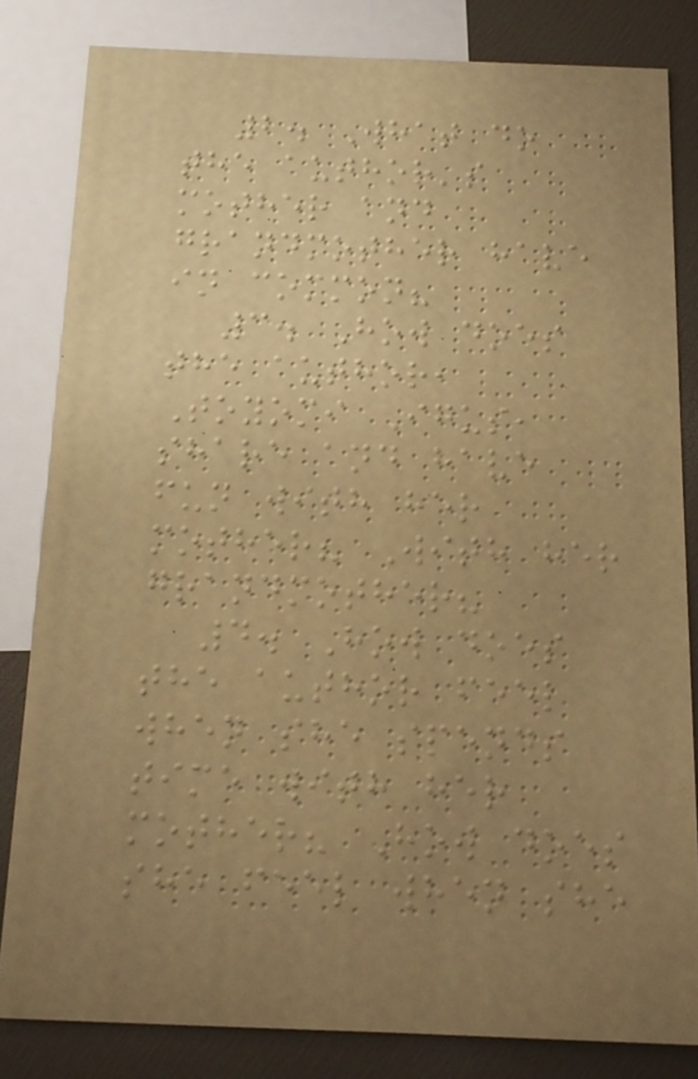2. What do
the author's
mother and
grandmother have
in common?
3. How does
the author,
Toyomi Igus,
share and have
fun with her
mother? With her
grandmother?
4. How does
the author feel
when she spends
time with her
mother? How does
she feel when she
